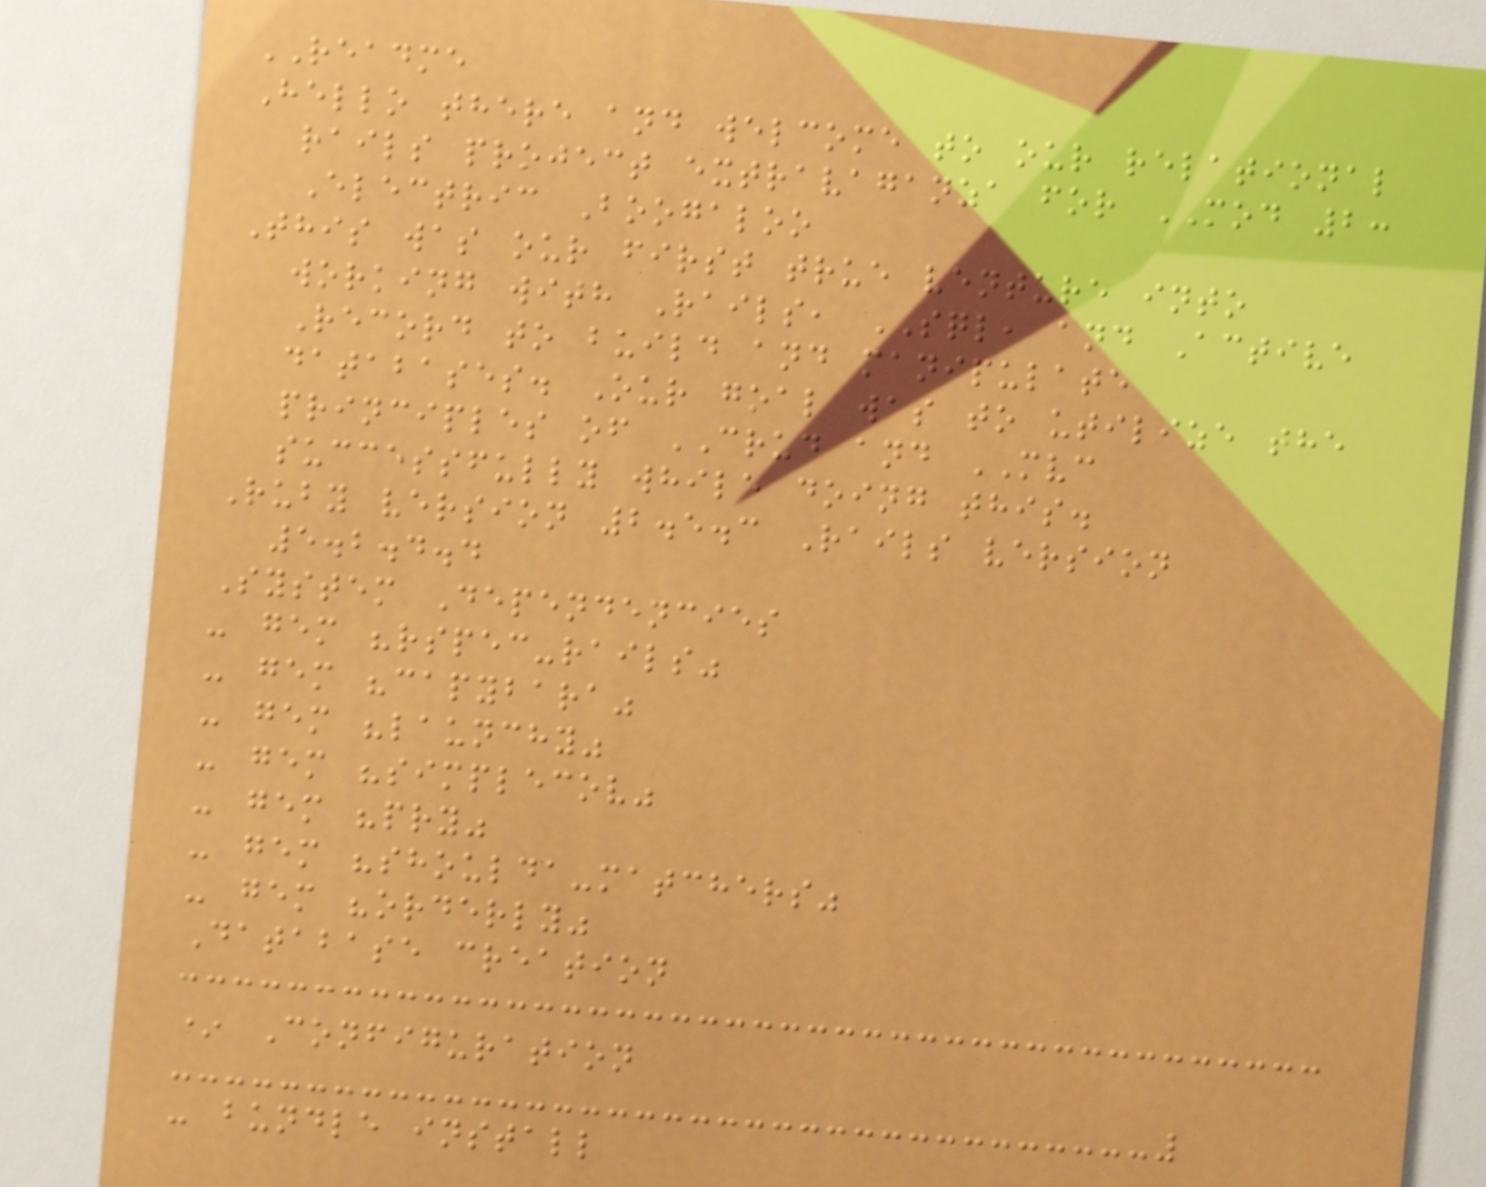README
Hello there and welcome to our relational
rails project extravaganza for MOD 2:
Electric Boogaloo
This was our first true venture into
working with Rails, SQL, and Active
Record to build and manipulate
databases. Our goal was to utilize the
principles of CRUD and MVC
successfully while doing this.
Ruby version 2.5.3 Rails version
5.2.4.4
System Dependencies
- gem "rspec-rails"
- gem "capybara"
- gem "launchy"
- gem "simplecov"
- gem "pry"
- gem "shoulda-matchers"
- gem "orderly"
Database creation
* Configuration
- bundle install
